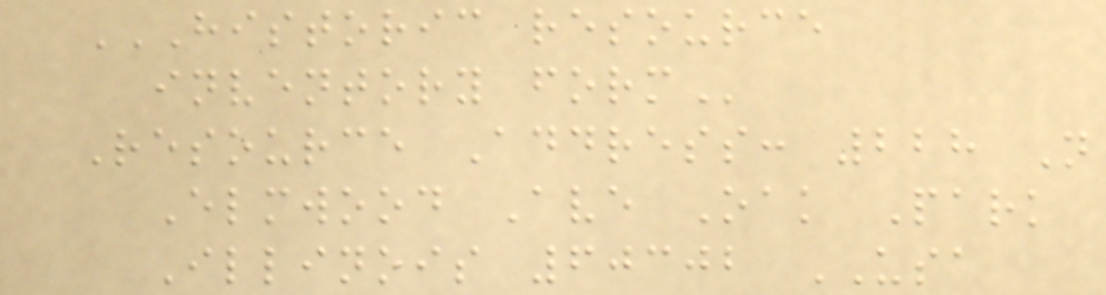HISTORIC RESOURCE
INVENTORY FORM
Resource Address: 228 N
Elmwood Ave Oak Park
Illinois 60302 USA
